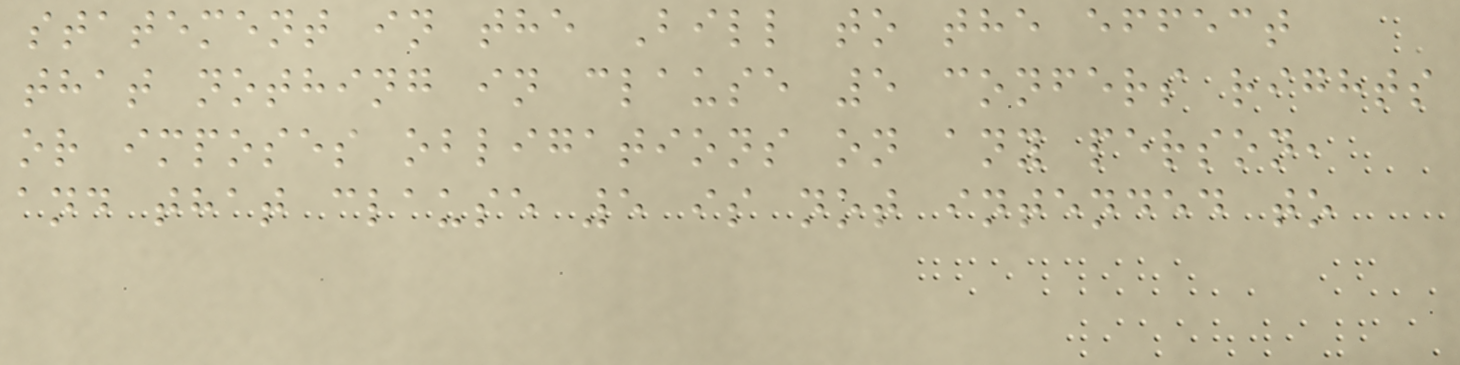statement in the Bill to the effect
that nothing in clause 5 confers rights
or imposes obligations on any person,
and that clause 5 is not intended to
